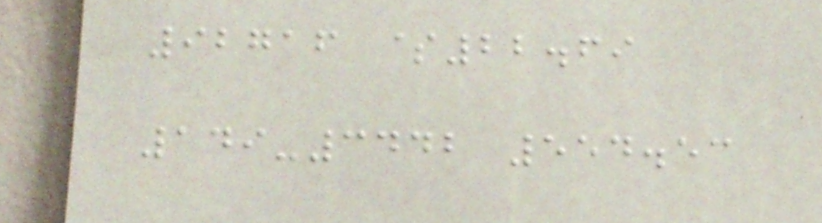92716 $22.69
149-3442 554.53
